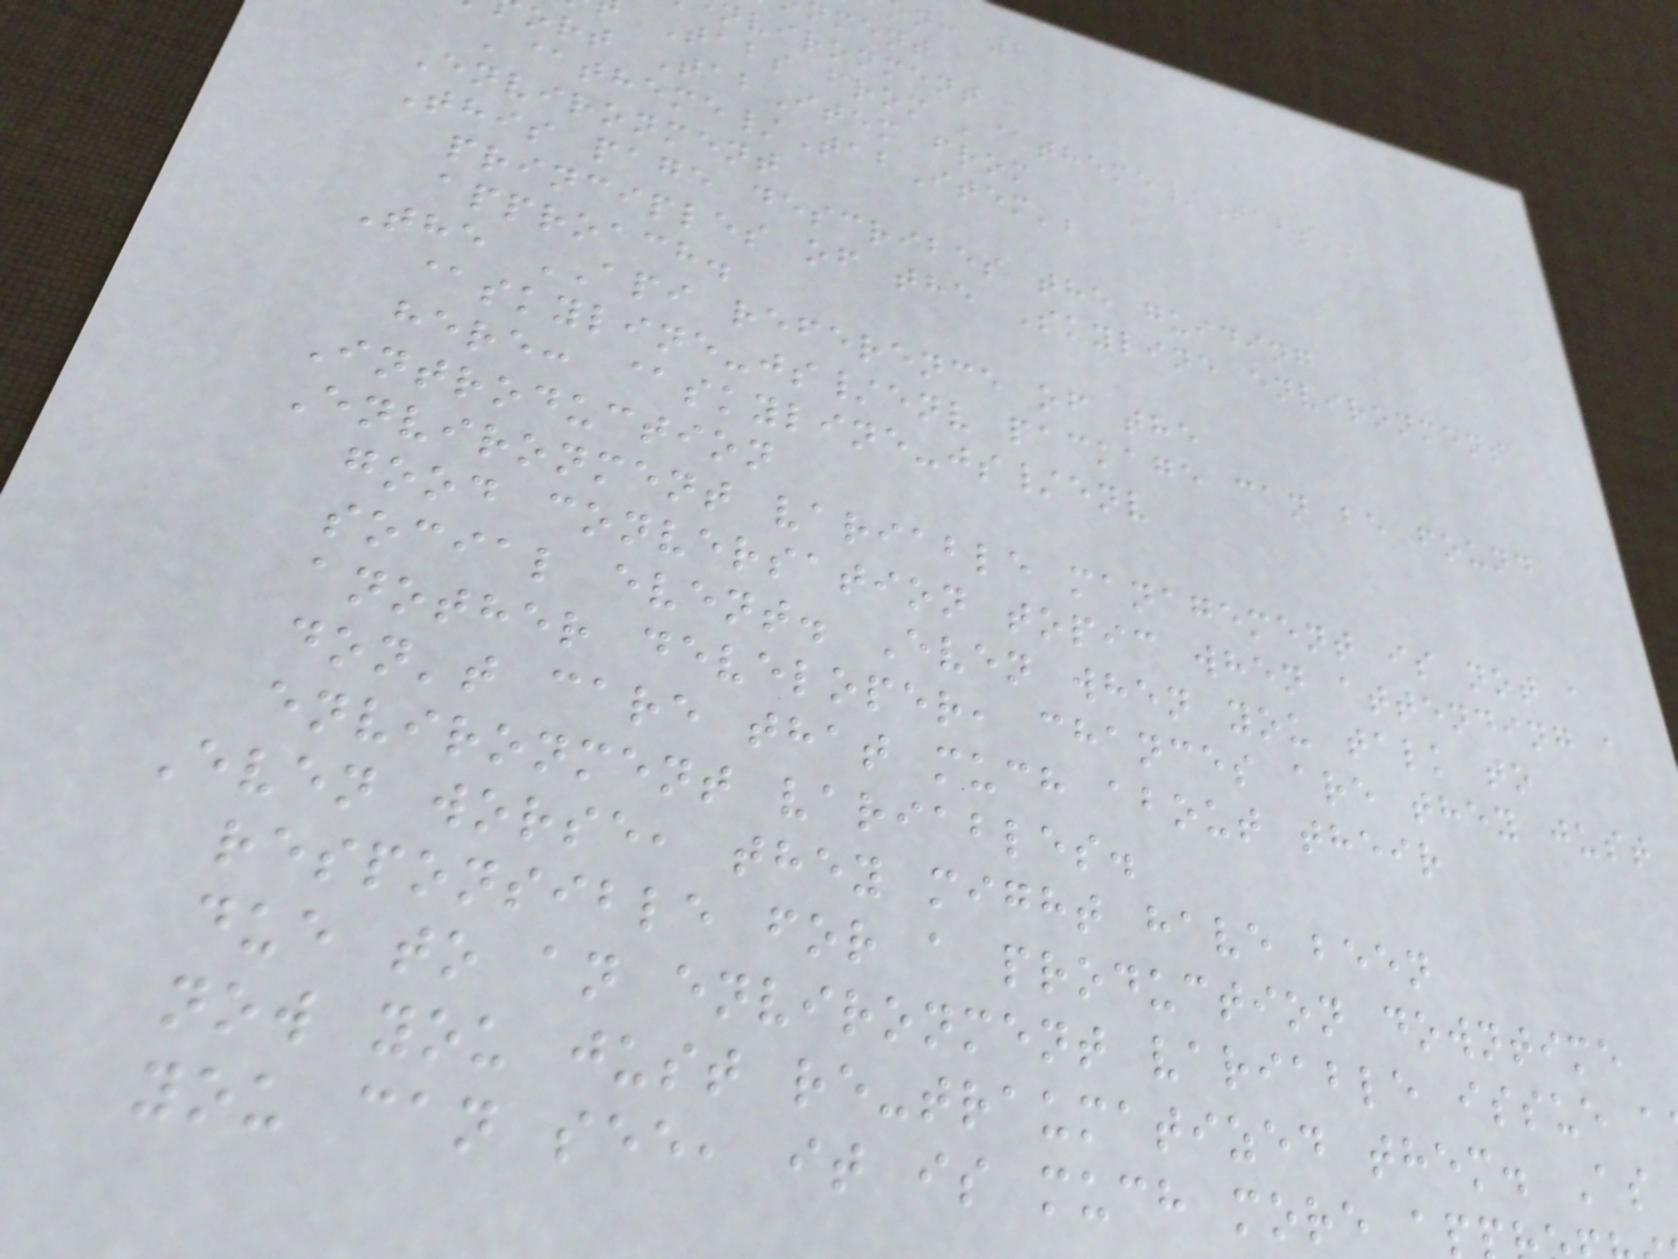nment
nvironment
Tabs from '@theme/Tabs';
ort TabItem from
'@theme/TabItem';
Environment
This page describes the guiding
principles of the Skyline environment
approach.
The API reference of the
@skyline-js/env package can be found
here: @skyline-js/env
Introduction
Environment variable management is not a
good conversation topic when attending a
social event. Even when you talk to
another developer, chances are they just
don't care that much about their
environment variables.
Even worse, they might have been
responsible for a production downtime
due to an environment variable issue a
now you just re-traumatized them. As
you can see, it is much more a
